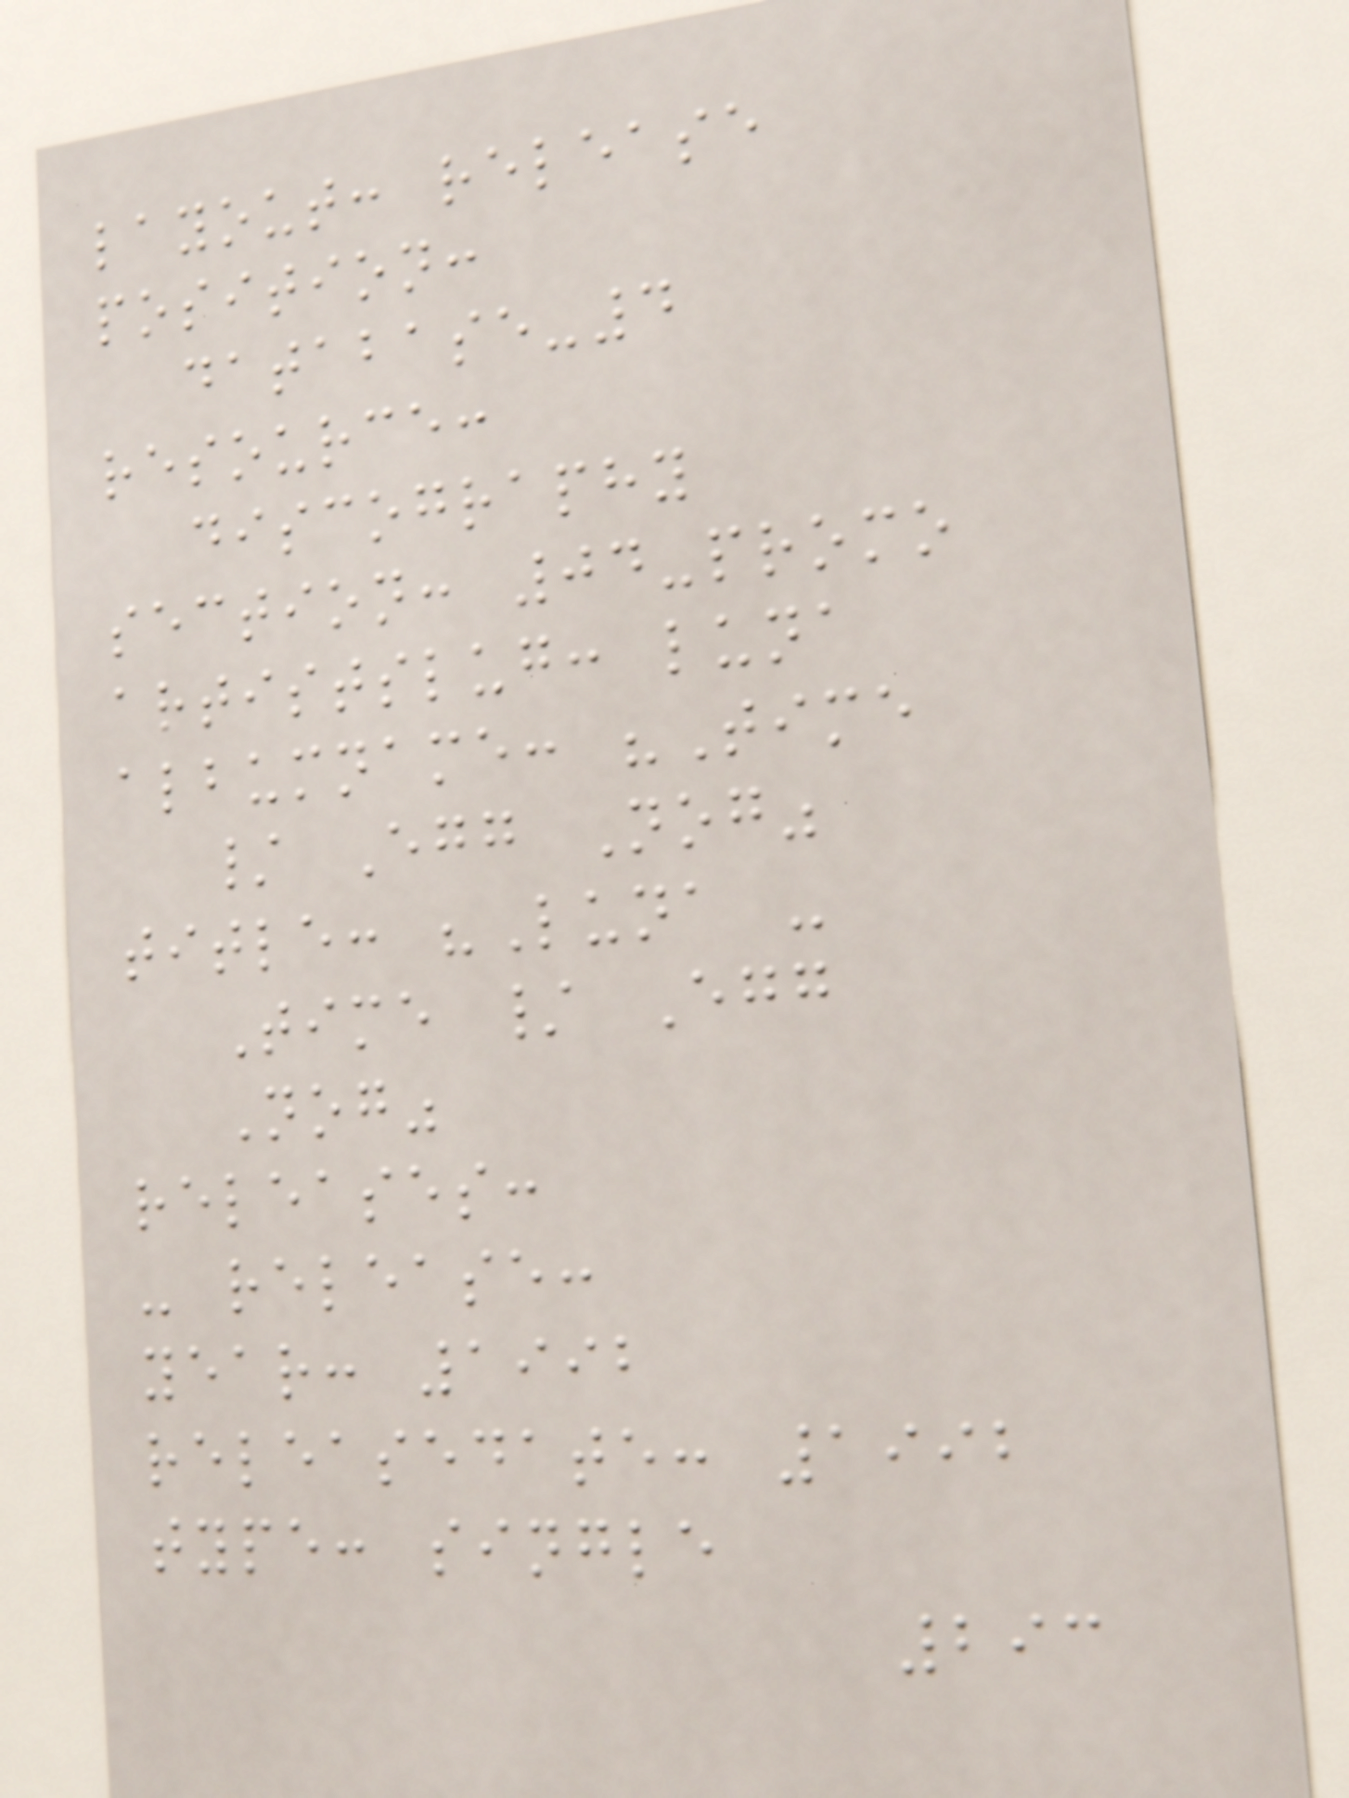layout: release
position:
database-4
resource:
discography
section: 04-promo
artistslug: luna
albumname: "Time
/ Egg Nog"
title: "Luna -
Time / Egg
Nog"
releases:
- release:
year: 1992
releasedate: 1992
type: single
293
